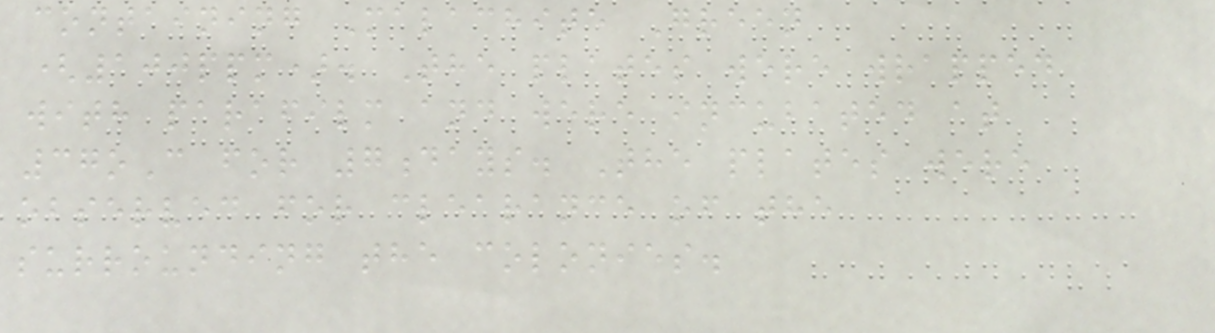containing Malachite Green
(100ppm). The plates were wrapped
with parafilm and were incubated at
37oC for 7days. The plates were
observed for clearance of the
surrounding the colonies.
